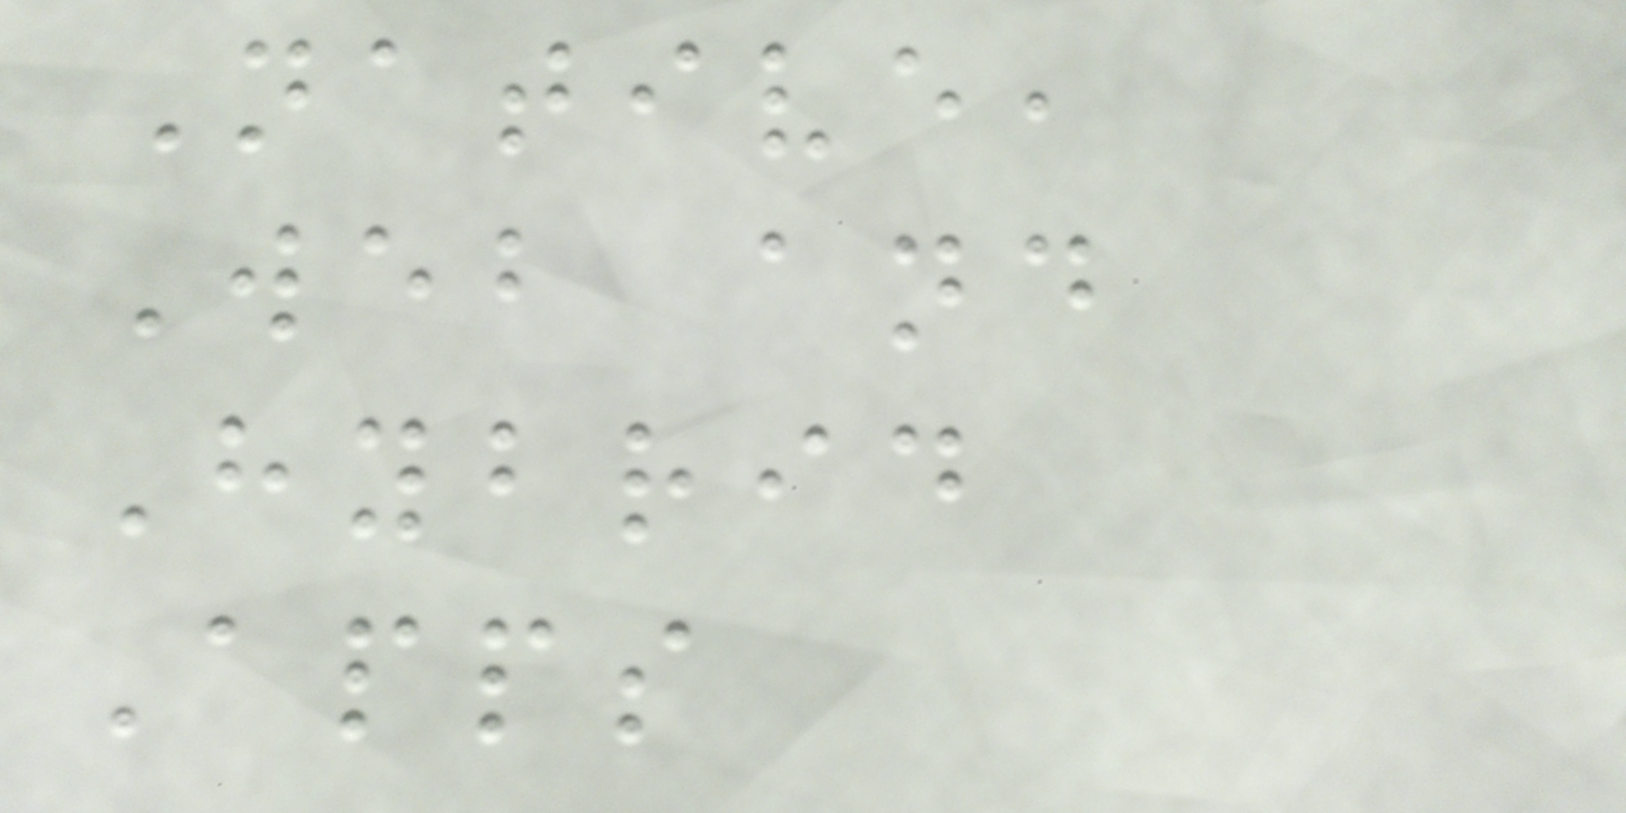Native,
Web and
Hybrid
Apps
